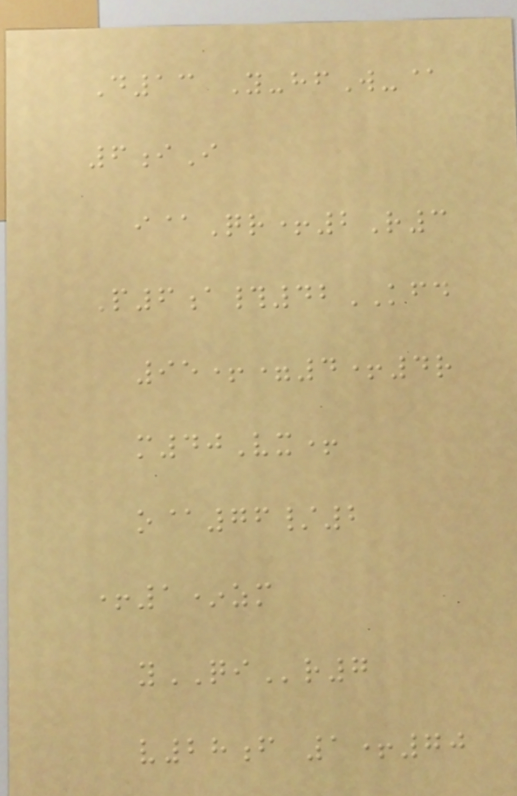D13 Y-hfW-@
6iI
i@Qr+2R3
P6a#42KFD
95+=4+4r
m40Vx+
o@76/2
+1*zm
yQIr7
v28f 1+70
